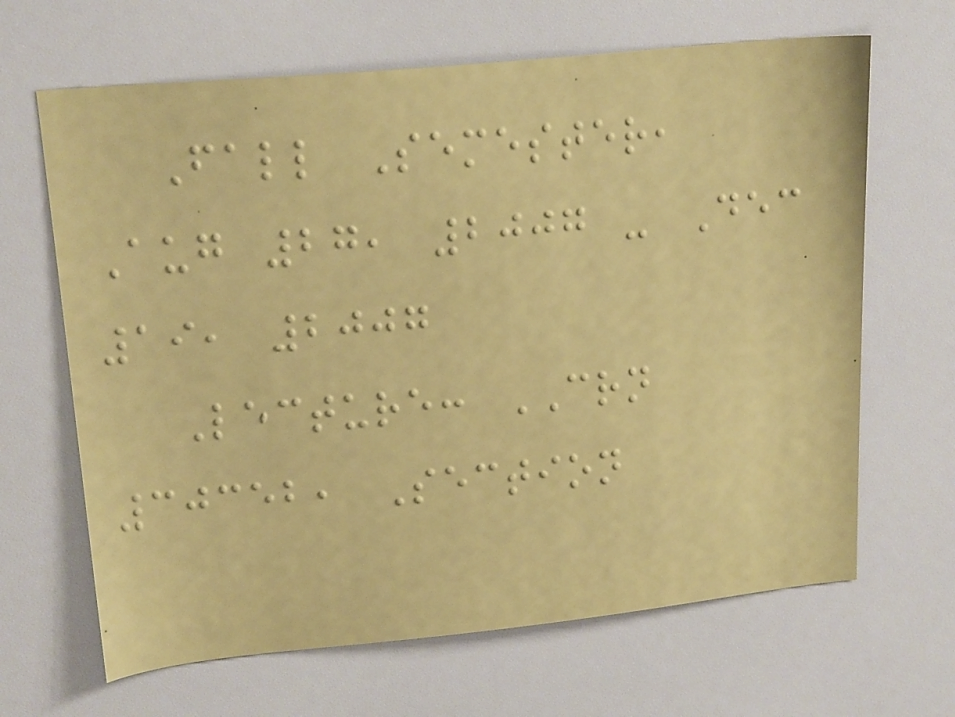Fall Semester,
Aug 27, 2007 - Dec
19, 2007
Lecture: CRN
30352, Section
